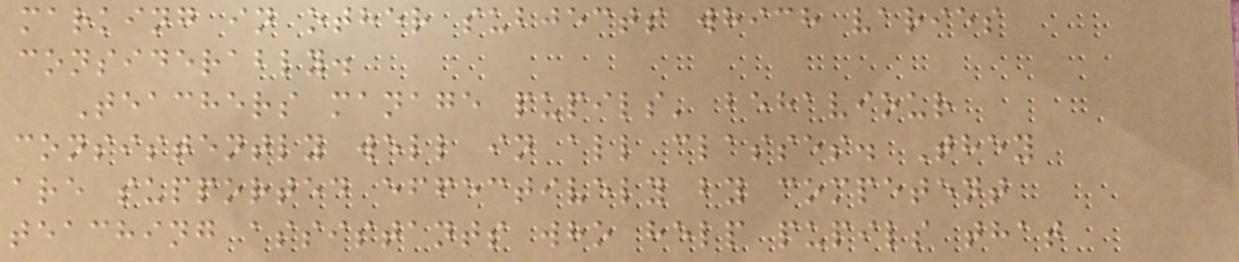marking in other subjects which varies
considerably.
Teachers manage pupils' behaviour
consistently well in all classes. They
are supported effectively by competent
teaching assistants who help pupils that
